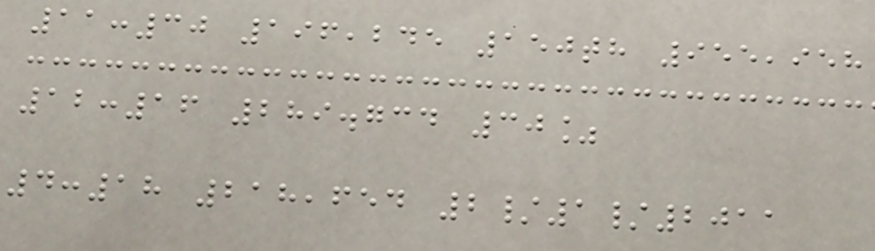11:30 196,245 150th 955,958
12:16 289.734 30%
4:18 218,654 2/1/2011
